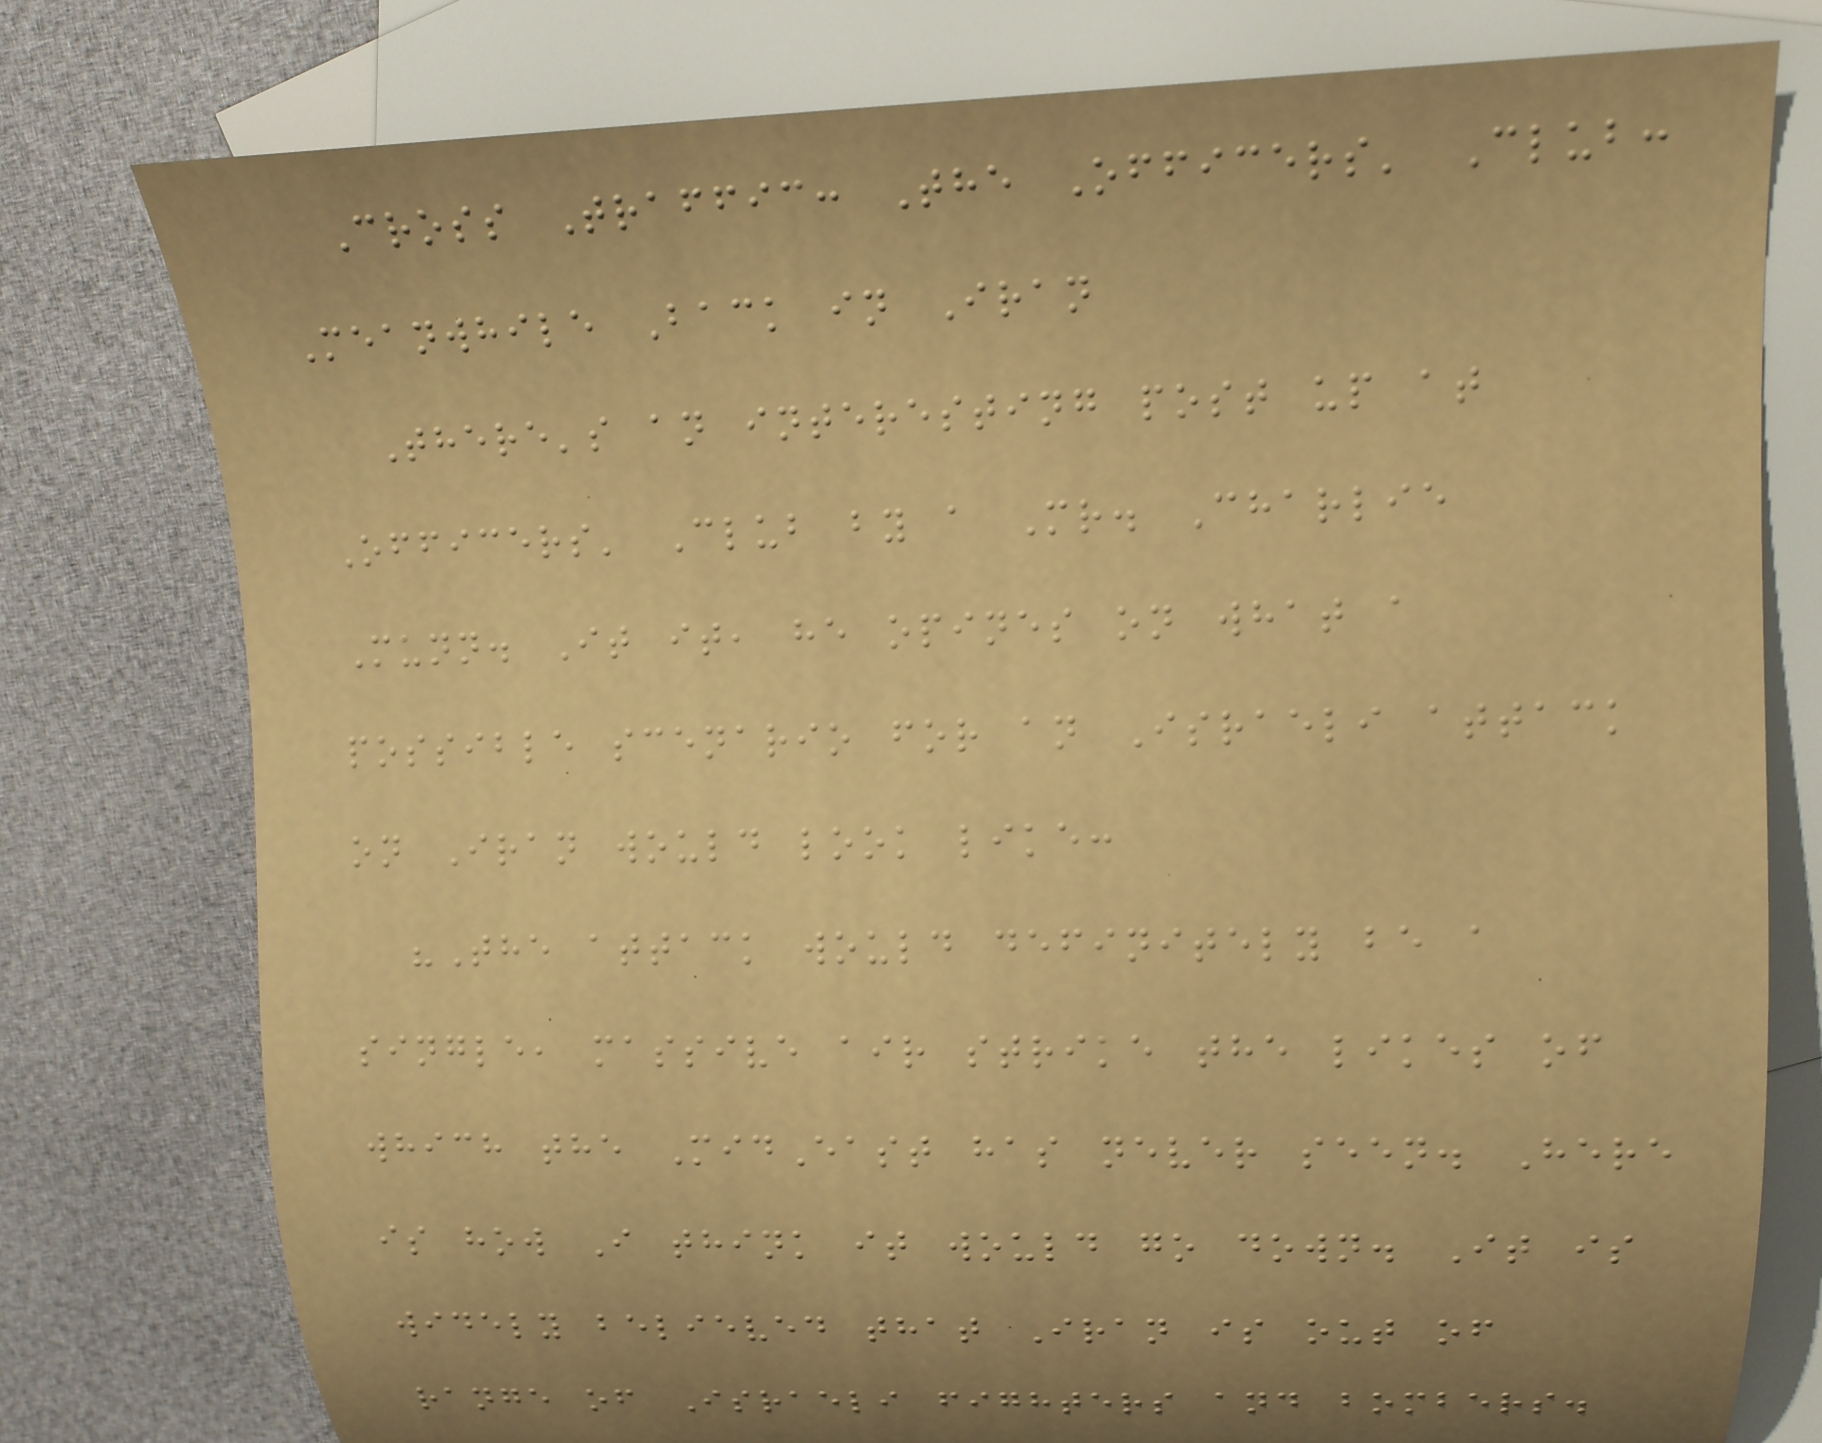Cross Traffic: The Officers' Club:
Meanwhile Back in Iran
There's an interesting post up at
Officers' Club by a Mr. Charlie
Munn. It it, he opines on what a
possible scenario for an Israeli attack
on Iran would look like:
"The attack would definitely be a
single, massive air strike the likes of
which the MidEast has never seen. Here
is how I think it would go down. It is
widely believed that Iran is out of
range of Israeli fighters and bombers.
